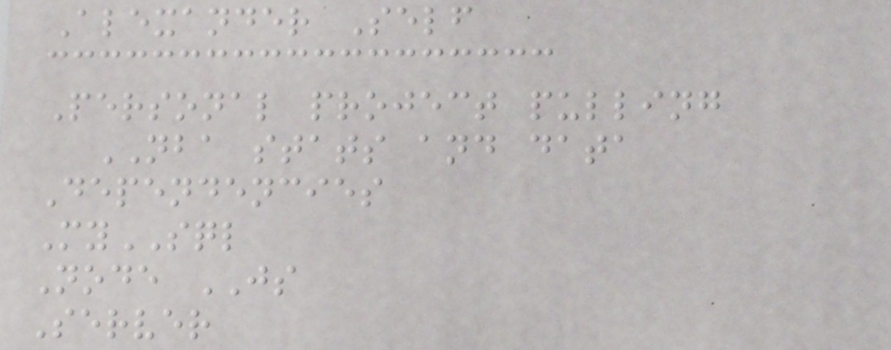Alexander Self
Personal project pulling
NBA stats and data
Dependencies
MySQL
Node JS
Server
